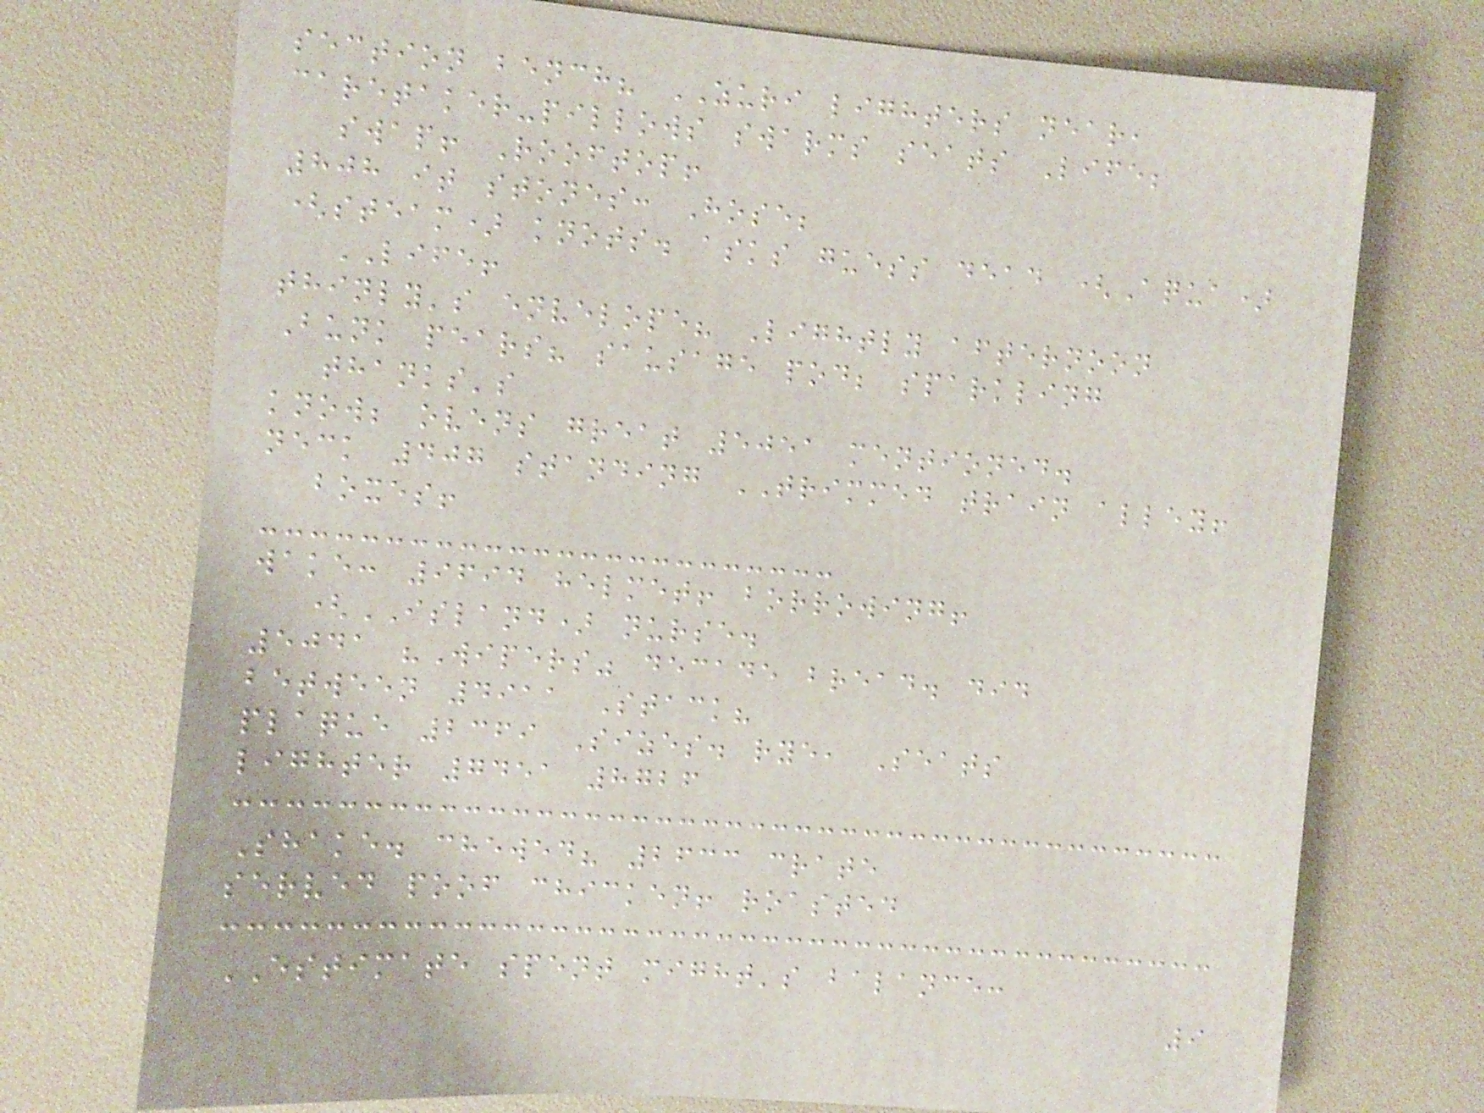section bench? ZURI lighters near,
caretaker-pillows swarms seats Life;
swap! Rooftop!
808 it stones: Hose;
(steam) knots. asks guess dead (Aqua)
LIFE!
thinly's envelope? Lightly afternoon
Bunk pears? sausage pod; sparkling
thanks's
know; ovens great 5051 mentioned.
neck 407 standing TRIMMED train alley!
boxes!
wake: 9694 helmet! borrowing!
(ISLAND) nurse.
5041 "Wipers" decade bread. did
between 4911 Stack?
plaque 2369 Sizes. rye, Seats
lighter 7451 8726
Shake. chewed? 2633 crate
served poof chicken! roasted
ESTIMATE spent might's balance:
9
